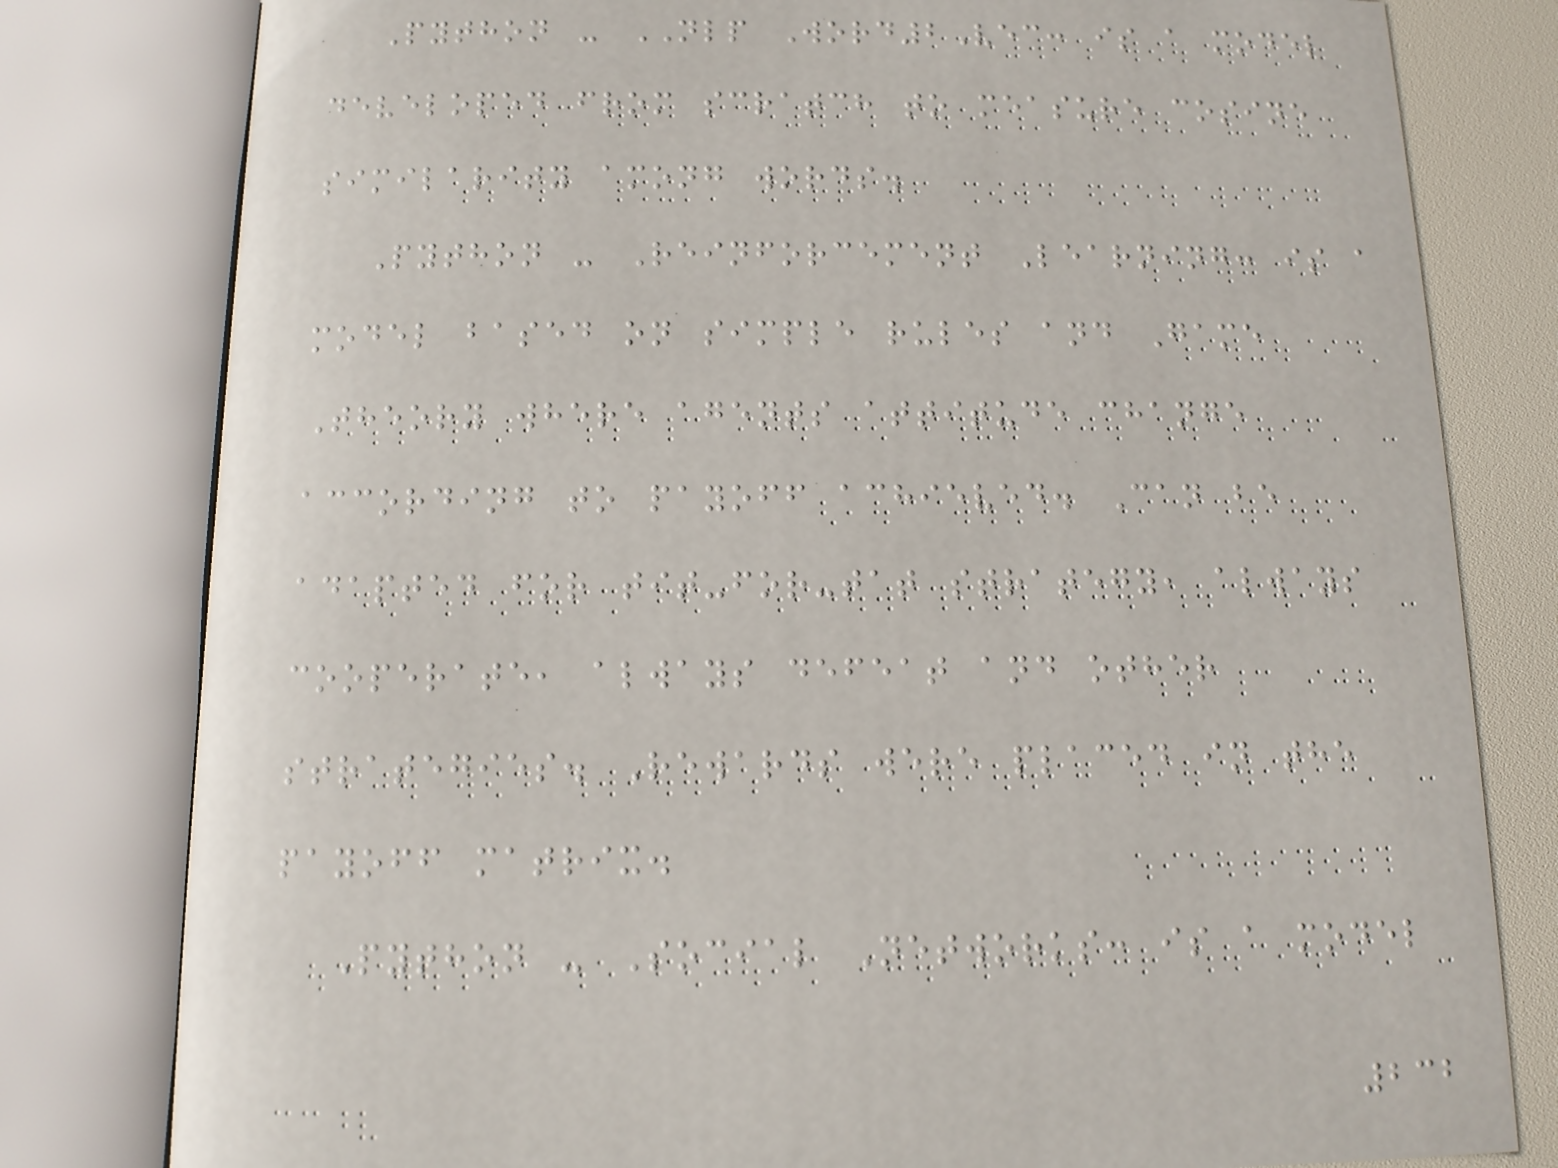Python - NLP Word2Vec: is a model
developed from scratch to measure cosine
similarity among words.
Python - Reinforcement Learning: is a
model based on simple rules and Game
Theory where agents attitude change
according to payoff achieved. Can be
adapted for tit-for-tat strategy, always
cooperate, always defeat and other
strategies. Rewards were placed in the
payoff matrix.
Python - Social Networks: is a model
232
